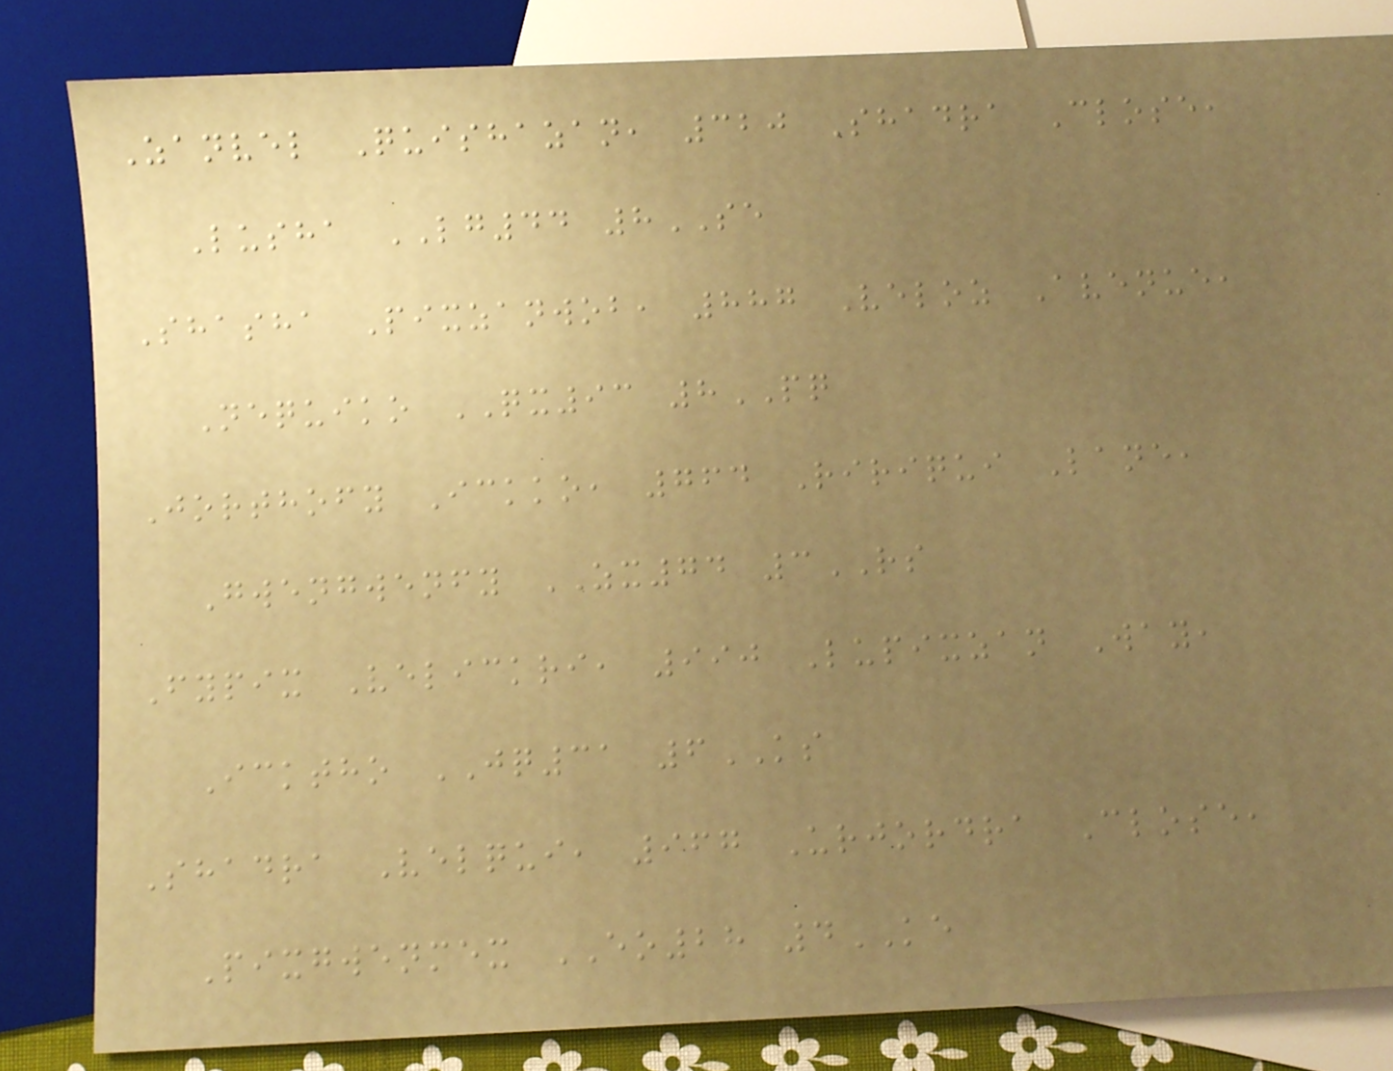Zanvel Quishazan, 320 Shadra Close,
Lusha LG44 8SE
Shasha Pixzanwob, 887 Veloz Avenue,
Nequiko QX93 8PQ
Jorthofy Ickko, 764 Ririqui Lane,
Gwengwenfy ZX74 3RS
Fypix Velickri, 990 Lupixzan Way,
Icktho JQ31 6KS
Shadra Velqui, 967 Urjordra Close,
Pixgwenmex EO28 4KE
